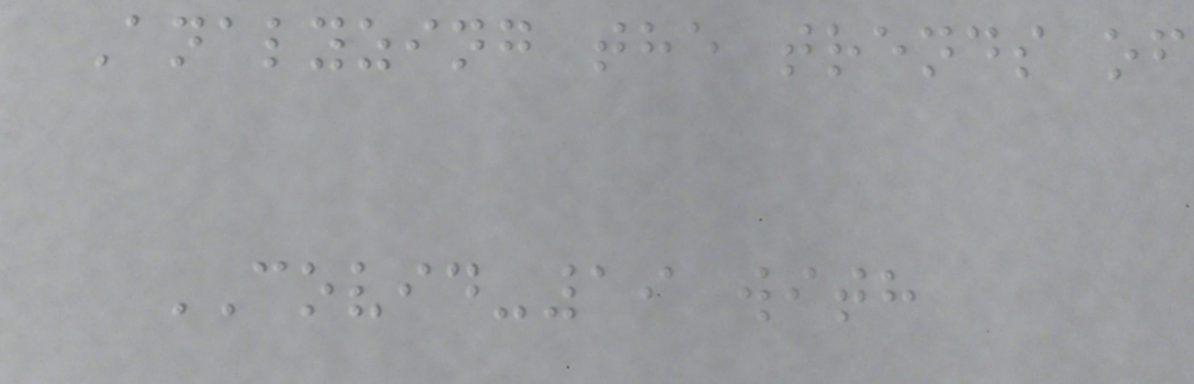Analyzing the trends of
COVID-19 with
